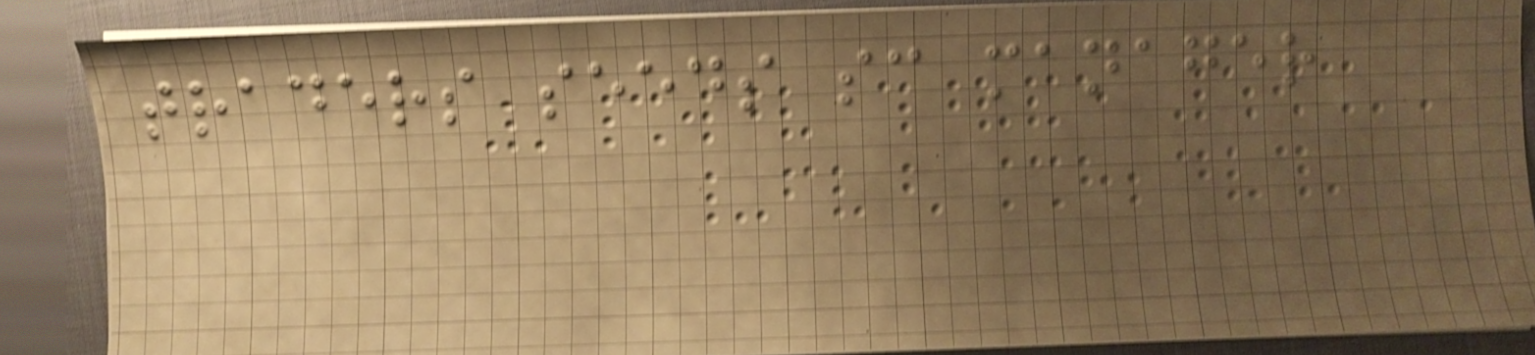traders seeds sc manager
